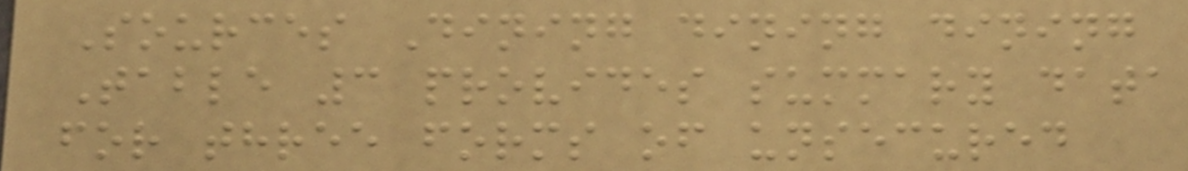Sources Dining dining dining
Table 3 provides summary data
for three forms of unsecured
